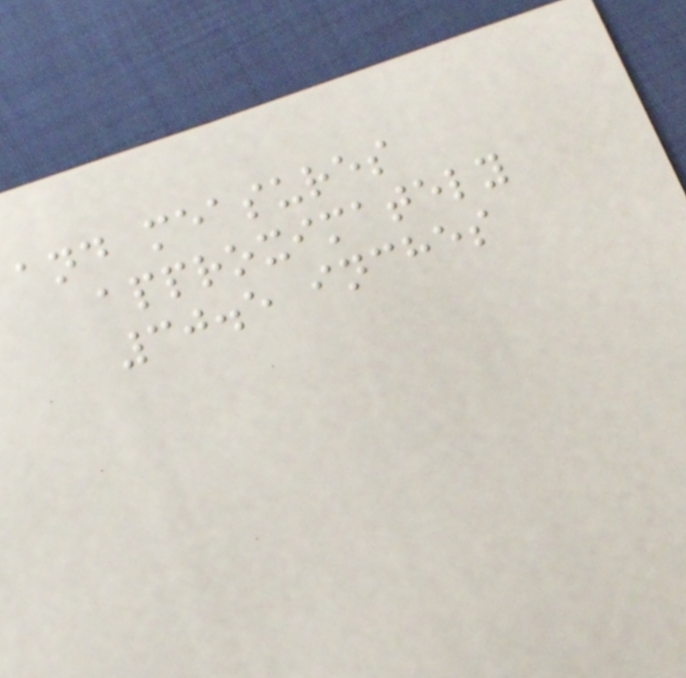and measures
approximately
30.5 inches
